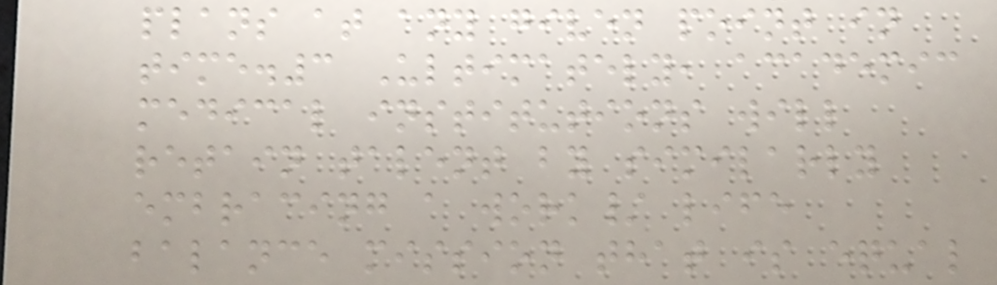plans at any given point in
time.3 Ultimately, academic
medical institutions will
retain talent by similarly
embracing a work/ life
balance mission that is equal
